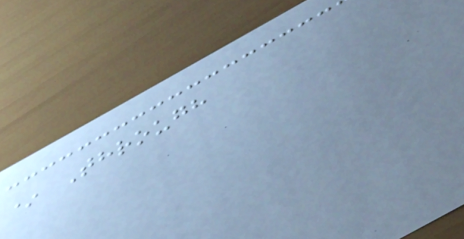* Through
